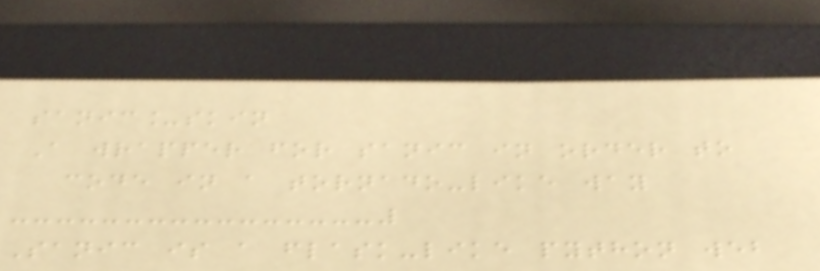sanic_skin
A wrapper for sanic in order to
code in a tornado-like way
Sanic is a flask-like python web
